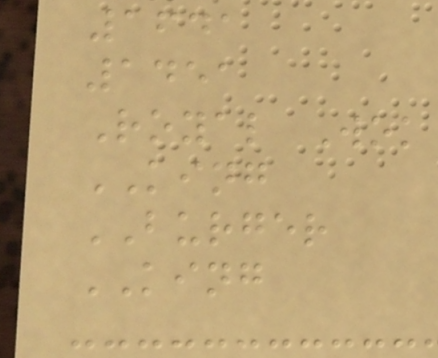1641
1451
Royal Wok
KING
BURGER
KING
